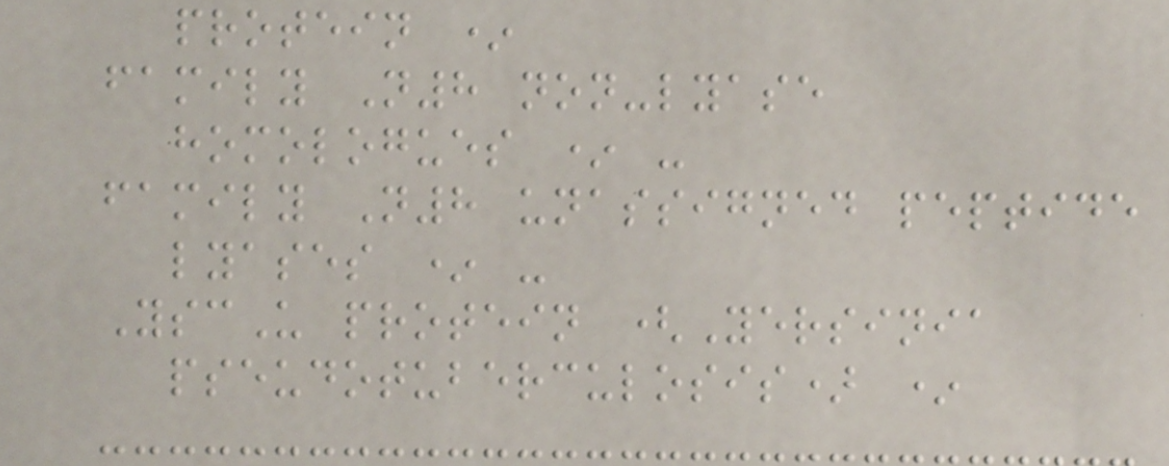protein *
family N8 non-lyase
homologues * -
family N8 unassigned peptide
lyases * -
YscU protein (Yersinia
pseudotuberculosis) *
